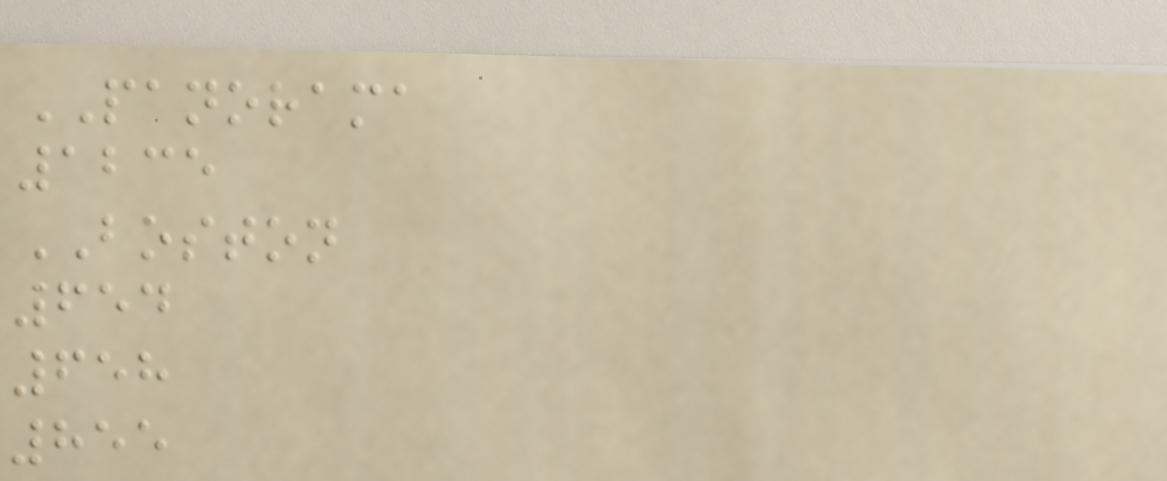PANORAMA
1235
BOSTON
654
658
855
